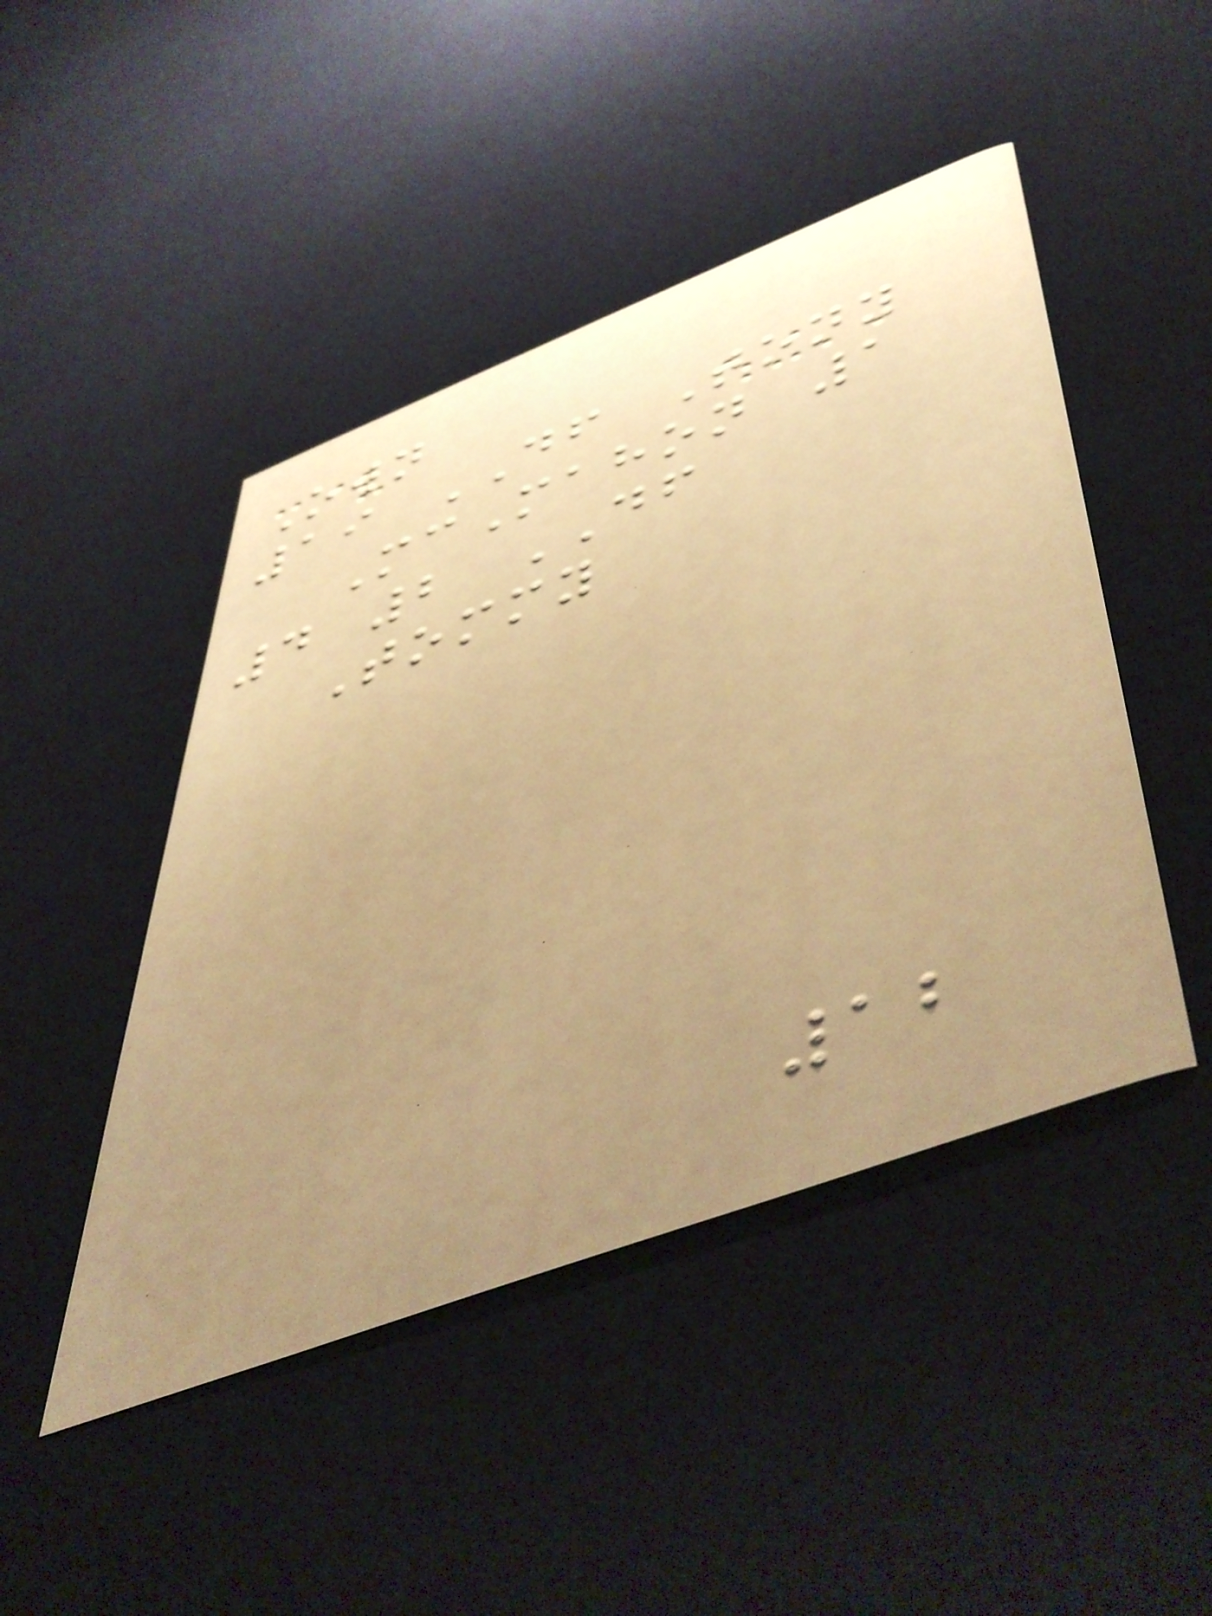Own
19 DF Tony
McMahon 1
4 2 DF
Tommy
12
